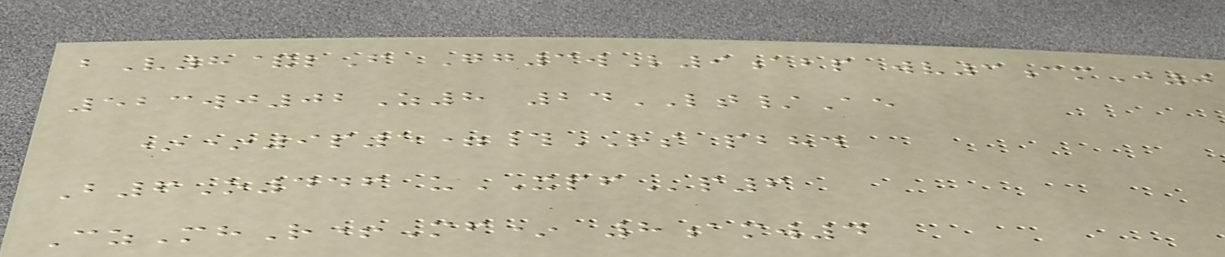bV8&lF Gg3wL9abp wv3cmJ0
523wj02Z8 24LT/Ae
**9p5=#RS pbhd
B6O446 uXPFp6
CzMhR+Mf* 8amw4
